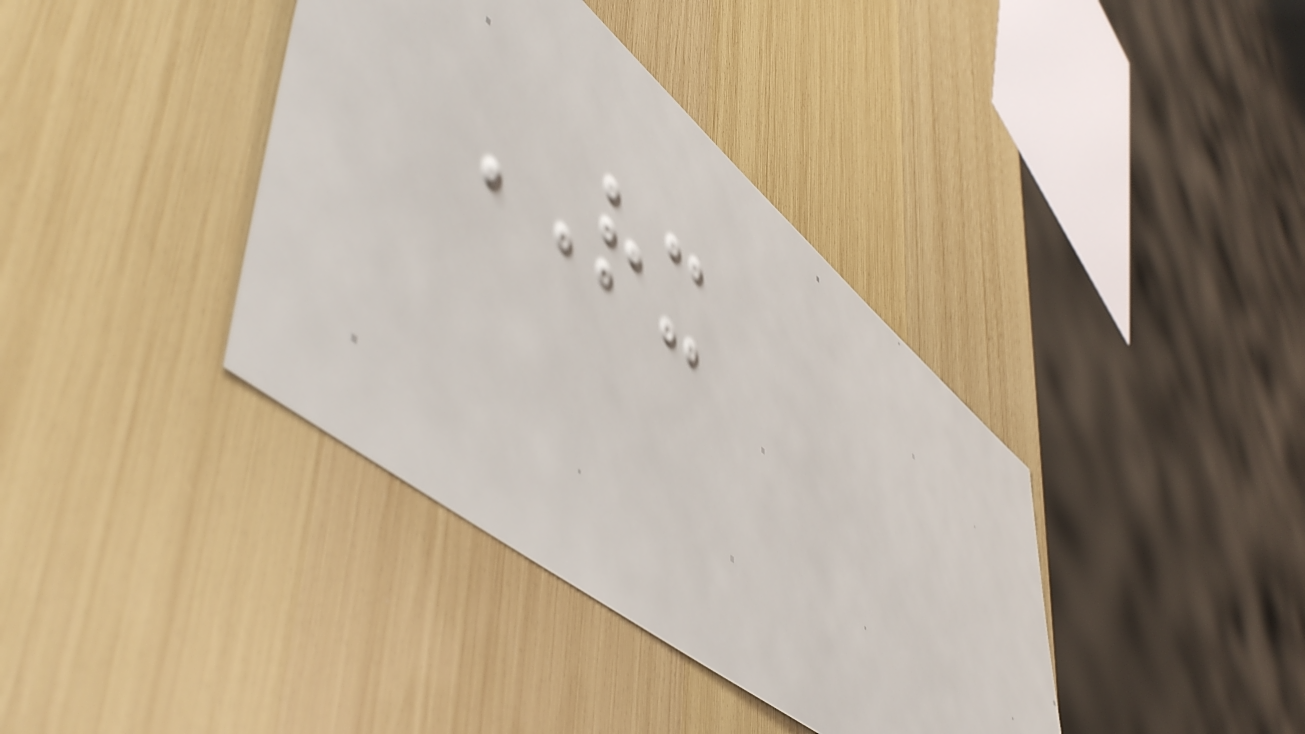RX
